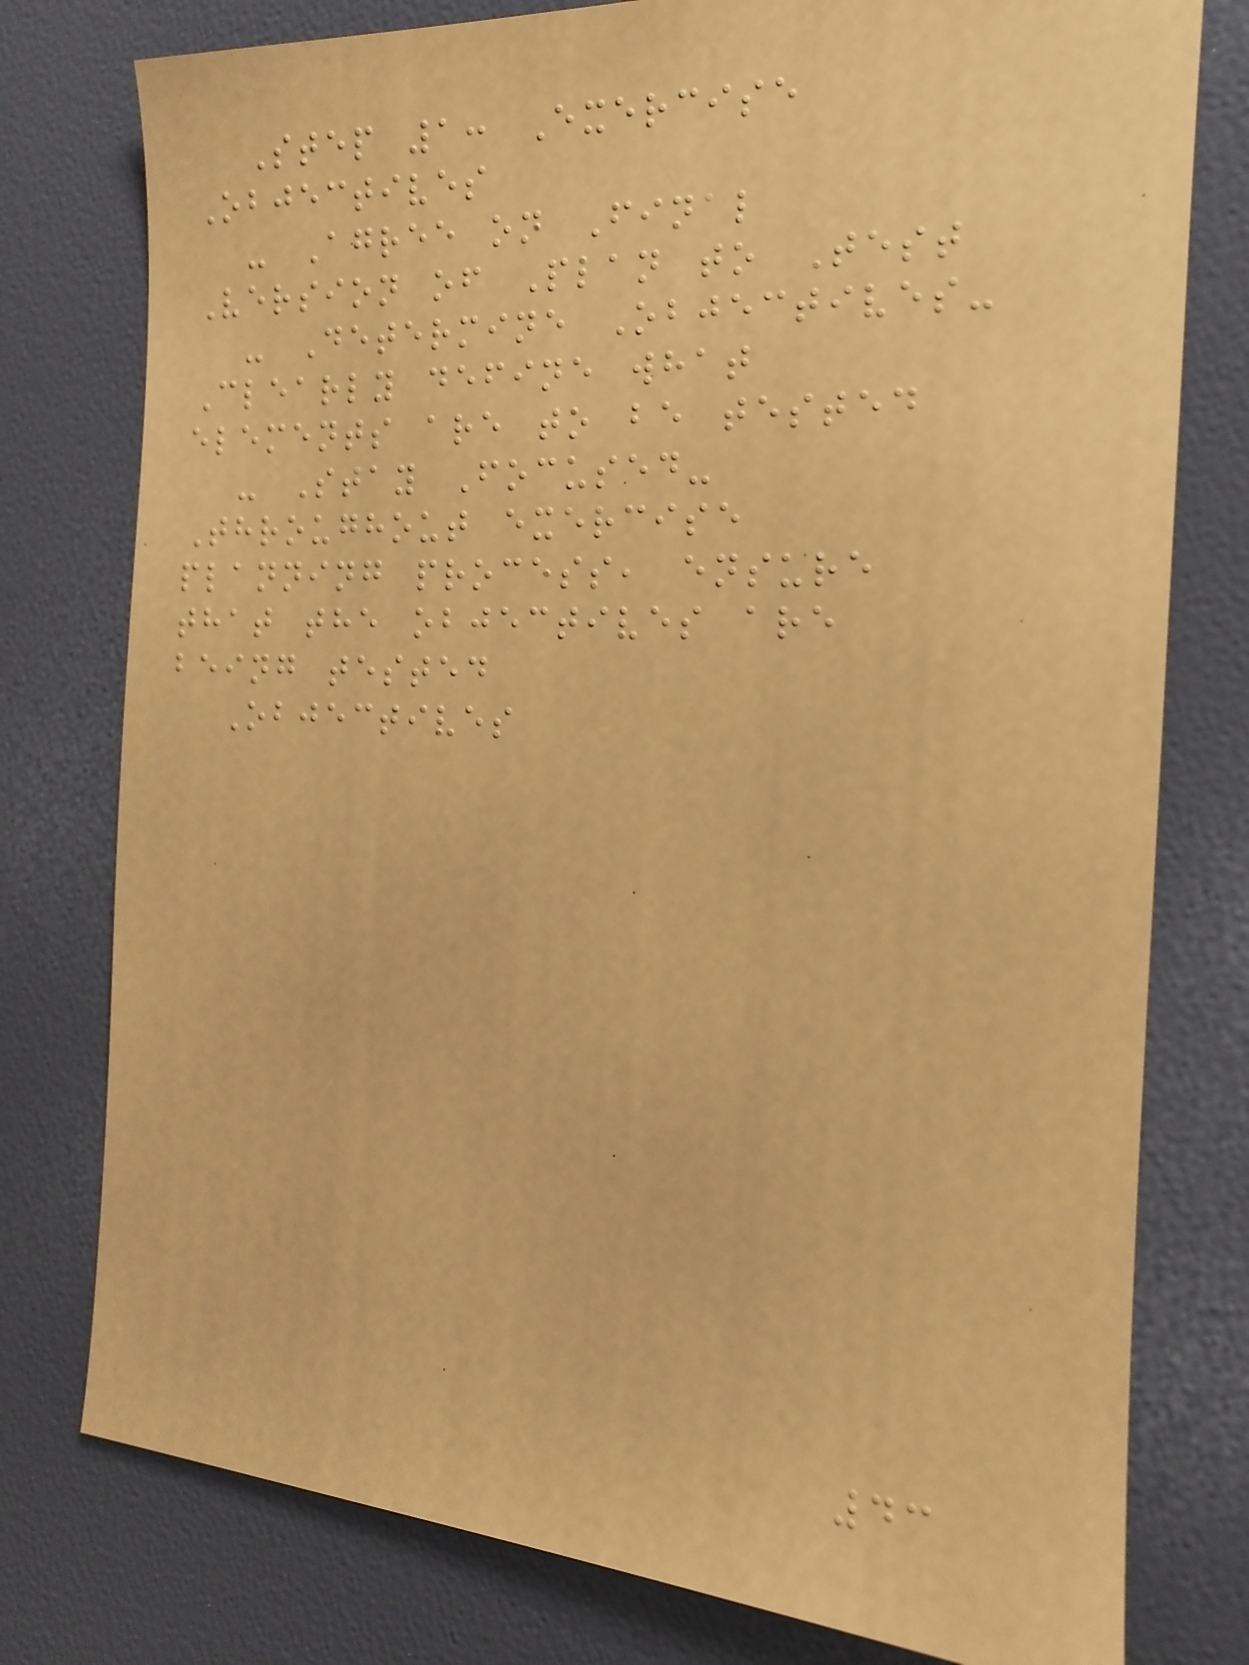Step 1: Exercise
Objectives
- Agree on Final
Version of Plan to Test
- Determine Objectives-
Clearly define what
elements are to be tested
- Stay Focused-
Throughout exercise
planning process, ensure
that the objectives are
being tested
Objectives
43
